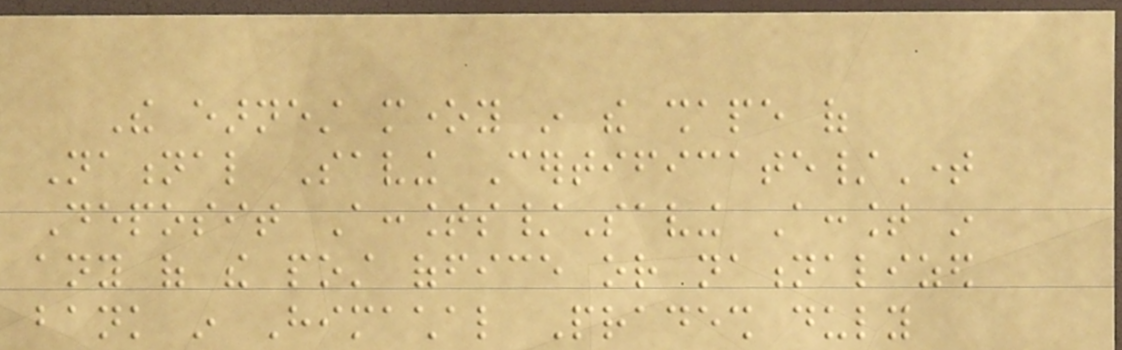The earnest money in the shape of
National Saving Certificate/Time
Deposit Accounts/Saving Account in
any of the post office or nationalized
bank in Himachal Pradesh duly
